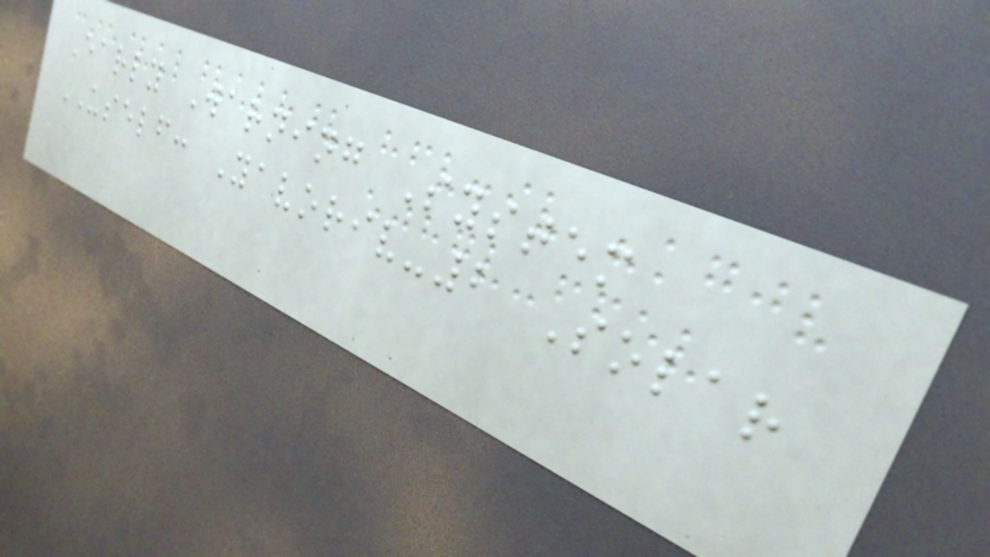Early Warning System
USELF: Yavoriv-2 Solar
